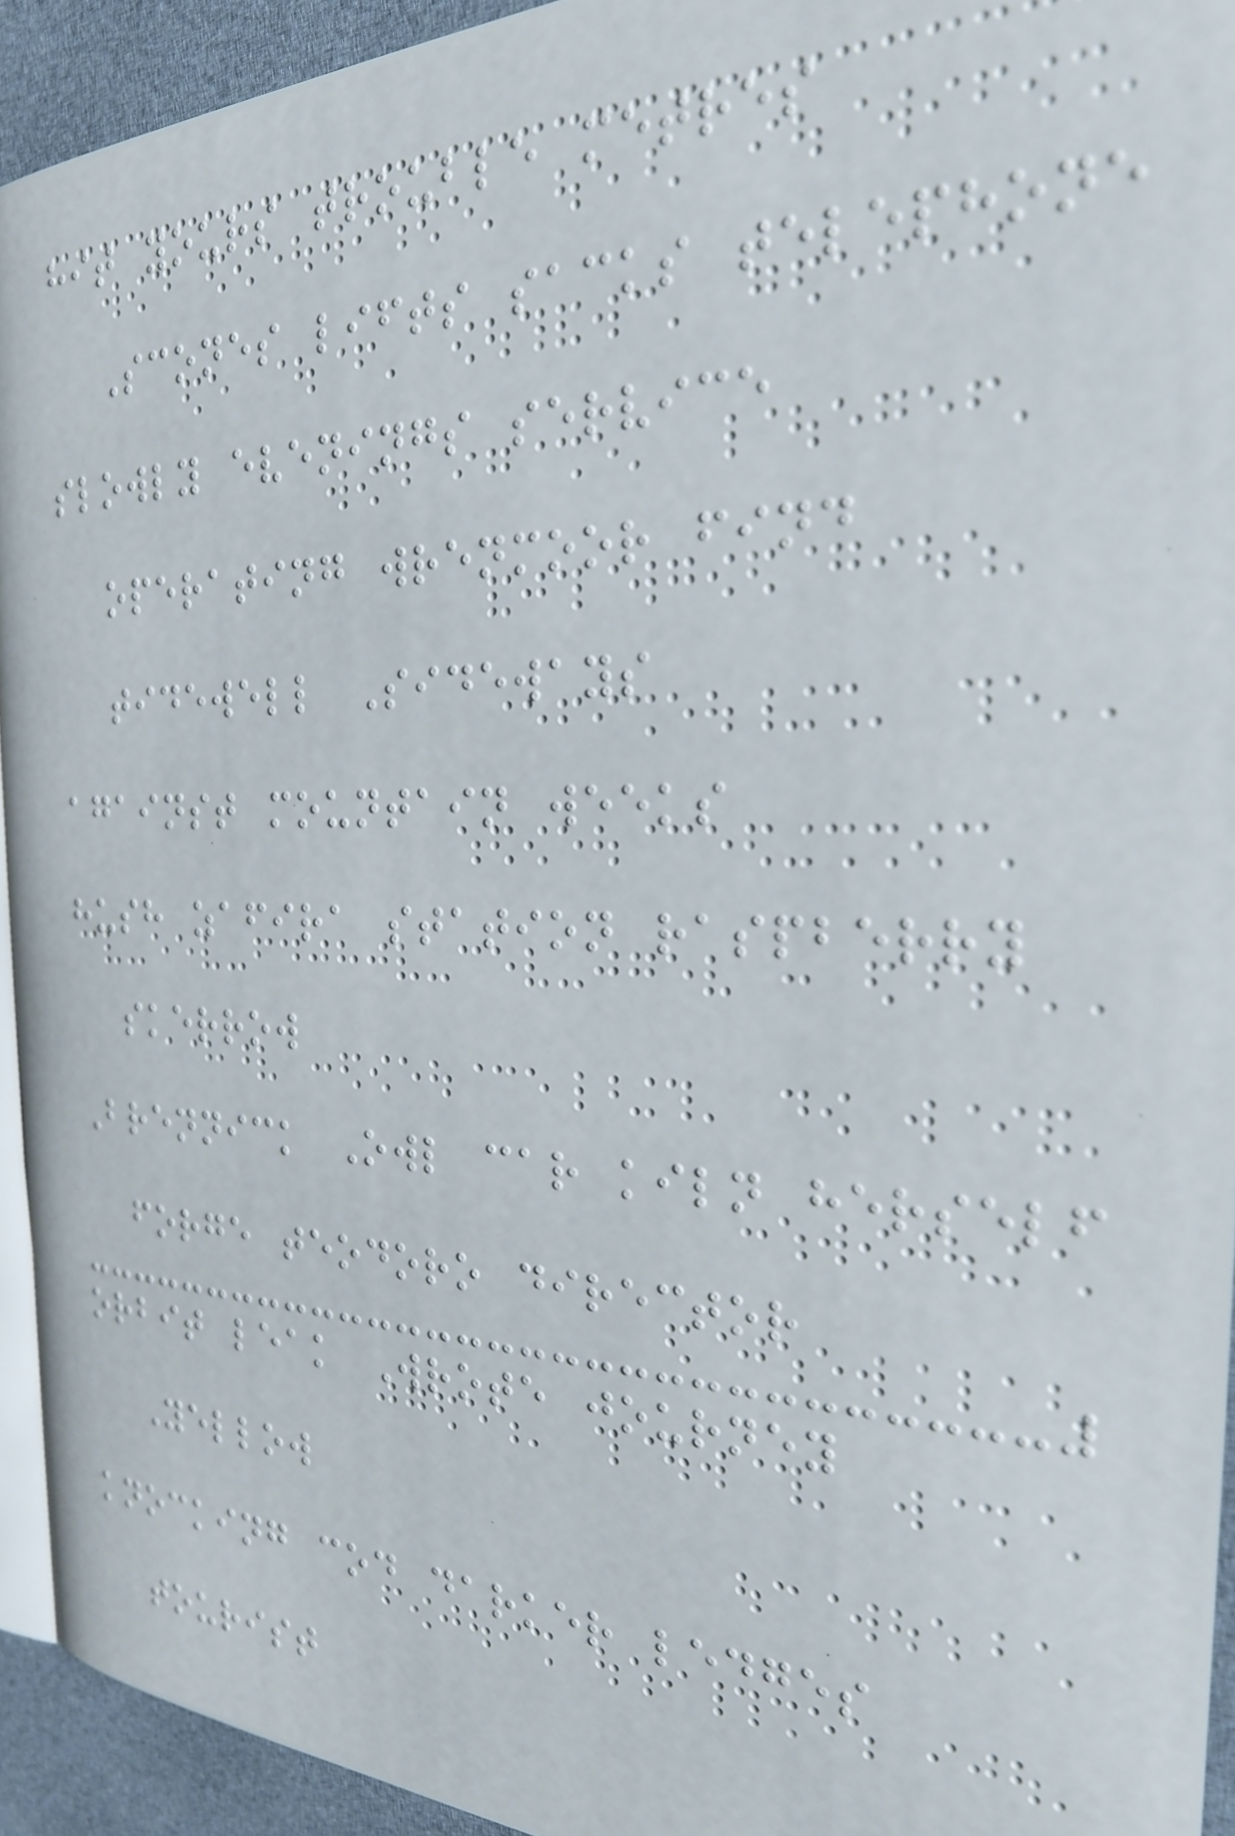hit yours trouble metres
Scones lifts sacks telephone
slowly evenings service
operating wrenmoor find
tidewell Sideways
against mountain weeks
hush zafira station raspberry
skerrow
Brennick Owl car kiln herself
forge teodoro director
orbit leak Wrote journey
Yellow
knocking cod darker ledges
tourist
